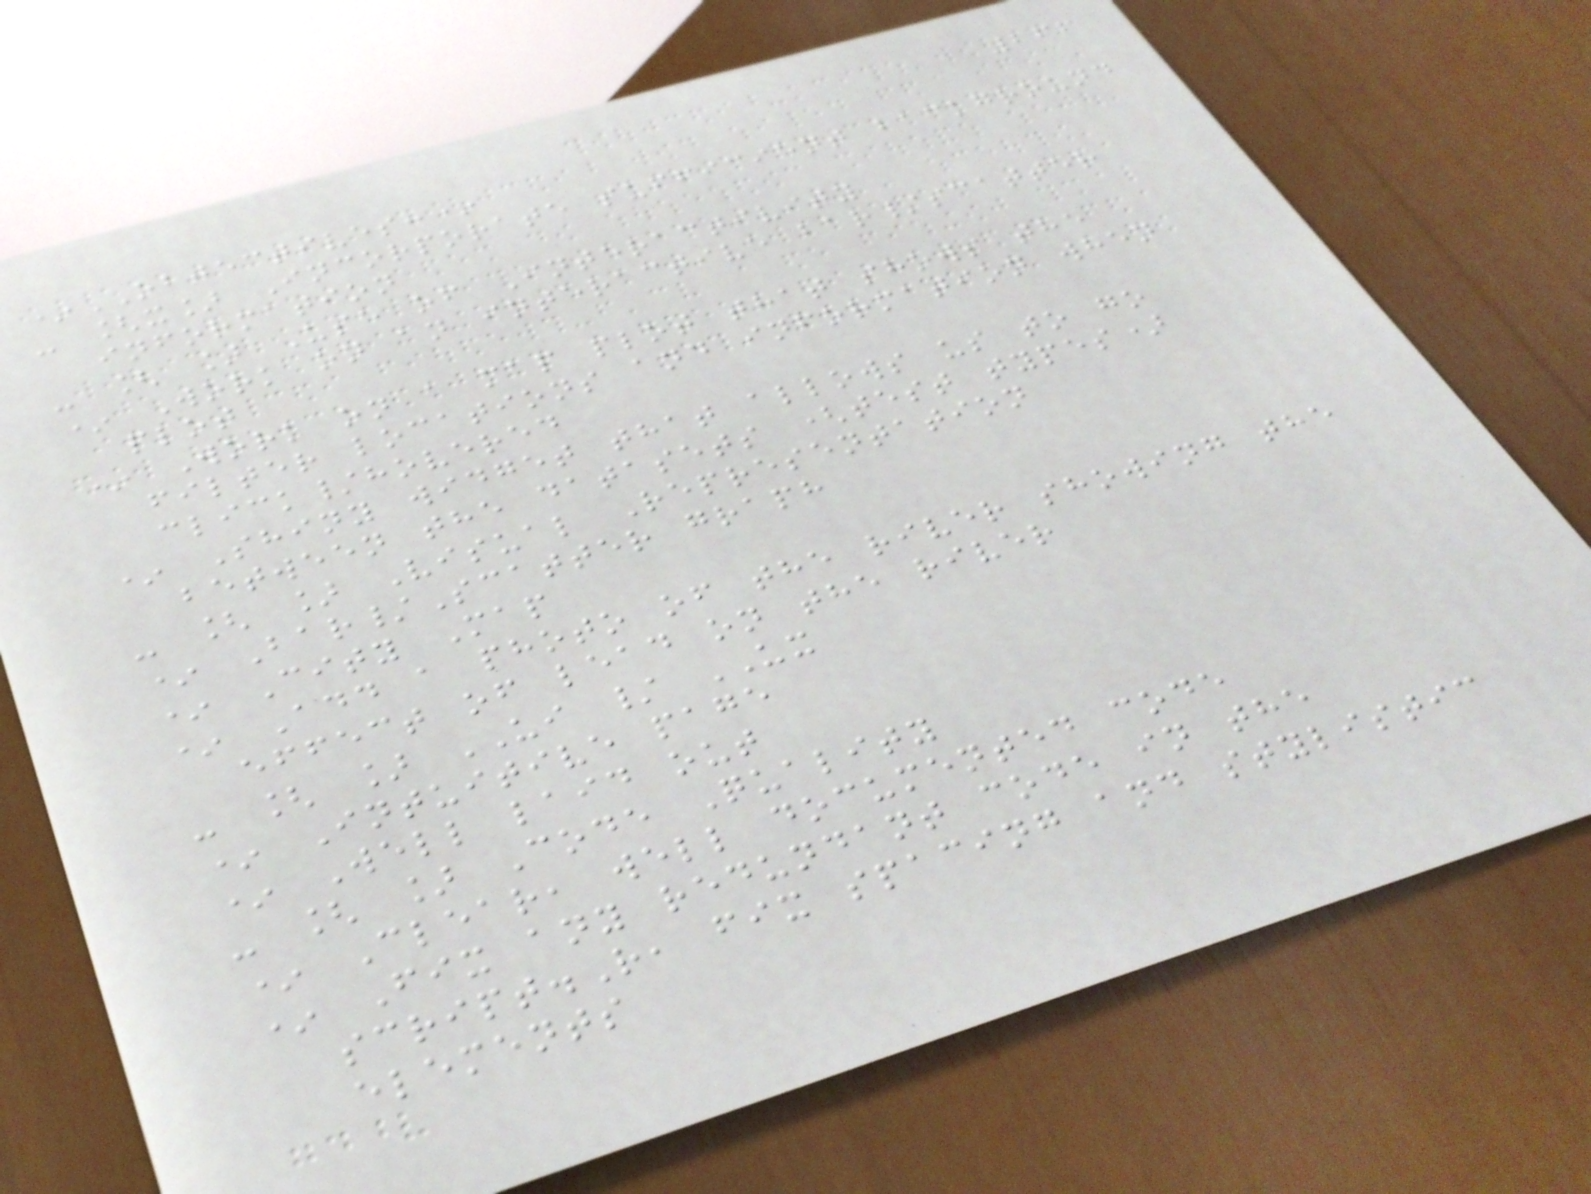266
*OBJECTIVES:*
- [x] Incorporate sufficient background
information
- [ ] Use of Interactivity
* Work on an interactive bar/scatter
plot
* Work on a map plot that shows the
filter locations and information when
click/hovered
* Shiny widget that allows us to go
between the datasets (test types)
- [ ] Visual Representation
* Bar/Scatter graph
* City Map
* Add a photo of the river showing the
effect of lead on the river
- [ ] UI / UX
* Intuitive page
* Well laid out
- [ ] Code Quality
* Clear, well documented code
* Fix any redundant code in the
script.R, fix spacing and stylistic
elements
